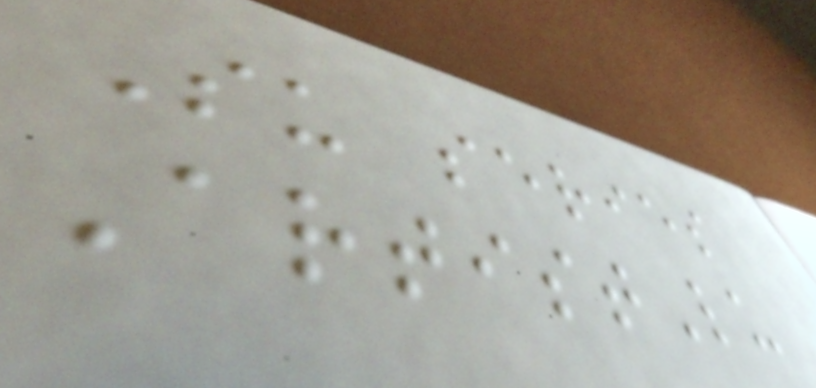Su series
ArtistLu
